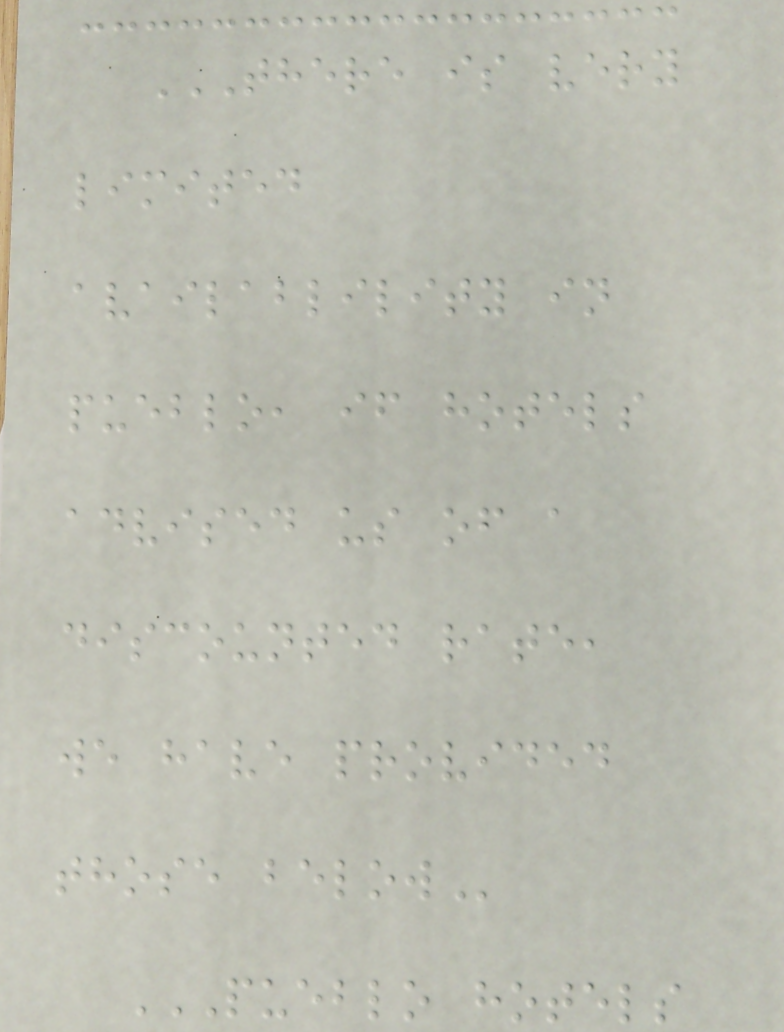THERE IS VERY
LIMITED
AVAILABLILITY IN
PUEBLO, IF HOTELS
ADVISED US OF A
DISCOUNTED RATE,
WE HAVE PROVIDED
THOSE BELOW
PUEBLO HOTELS
